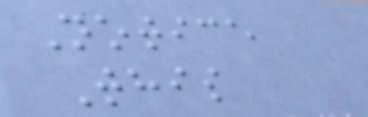Notice
This
